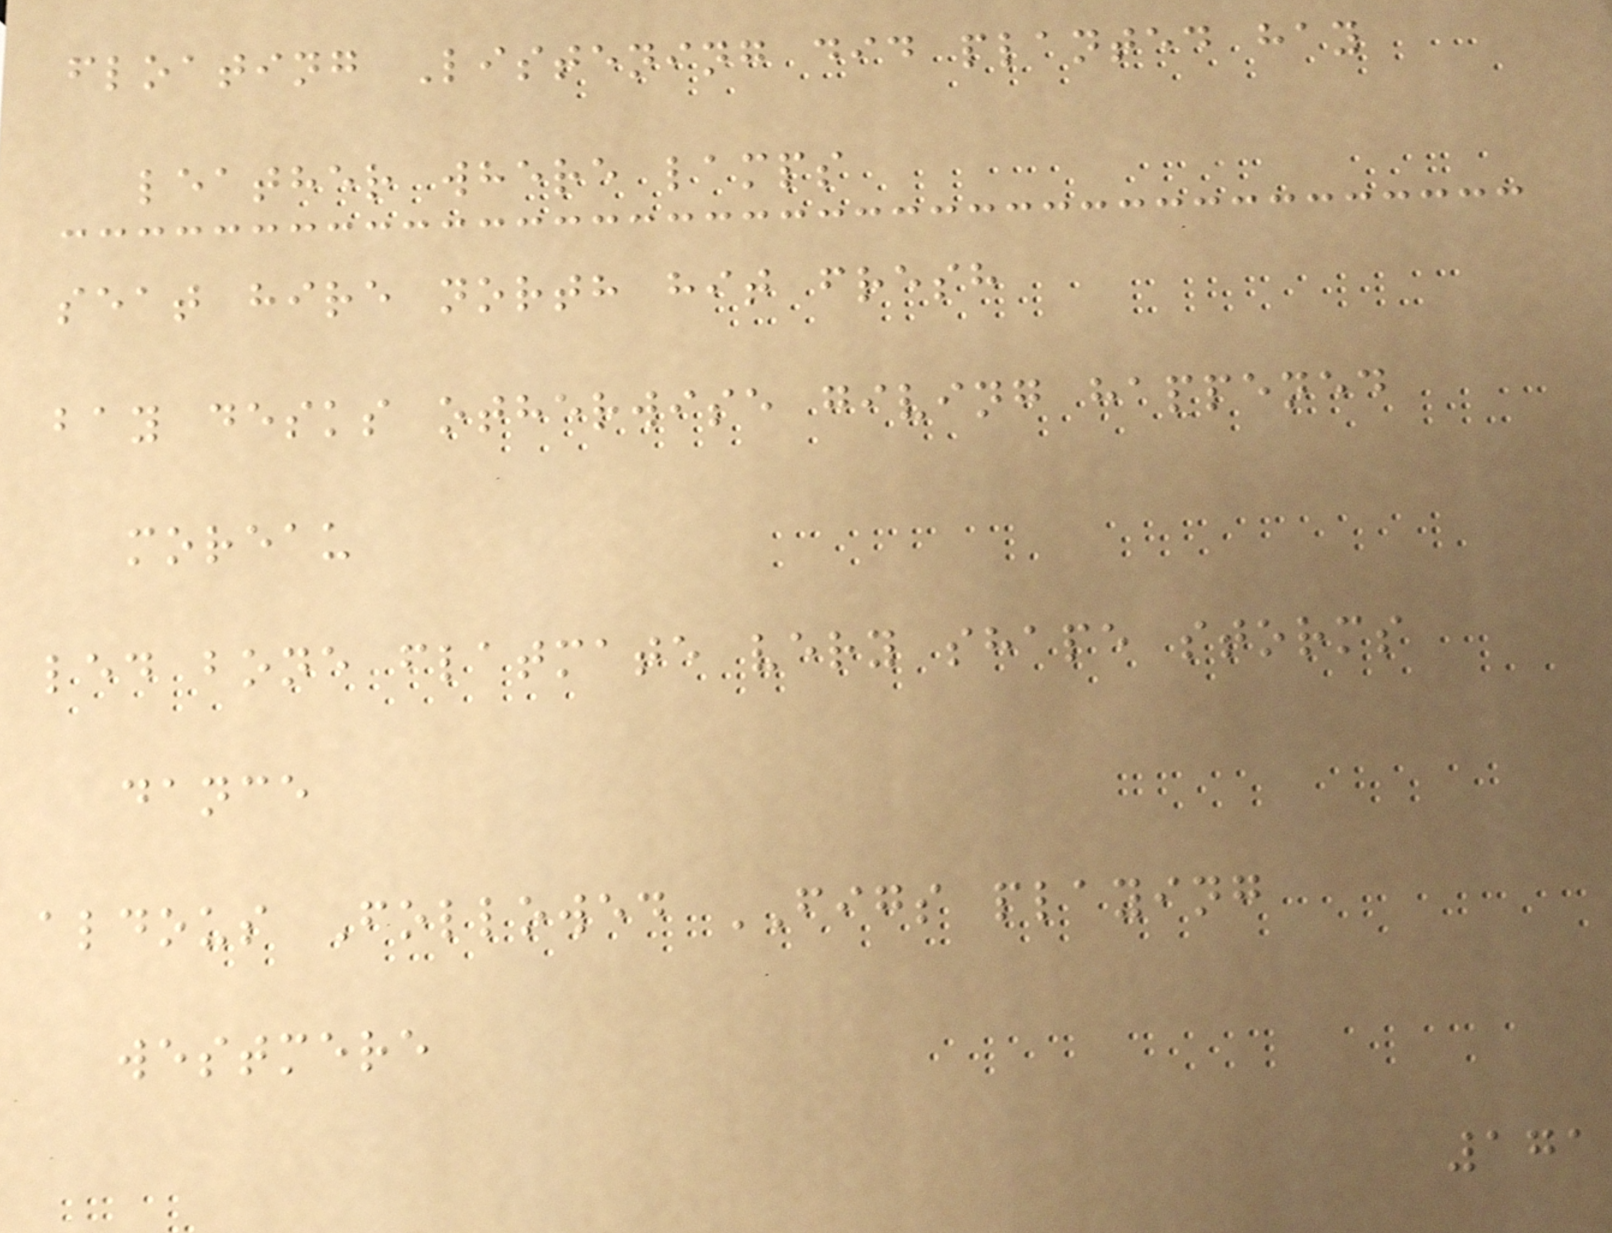floating Listening did planted hay
leather where lamps
seat hire north hit fresh
bay desks otherwise giving happened
moreau
led bone flatmate very shape storms
dance
aldous Followed FIGS playing
westmere
171
